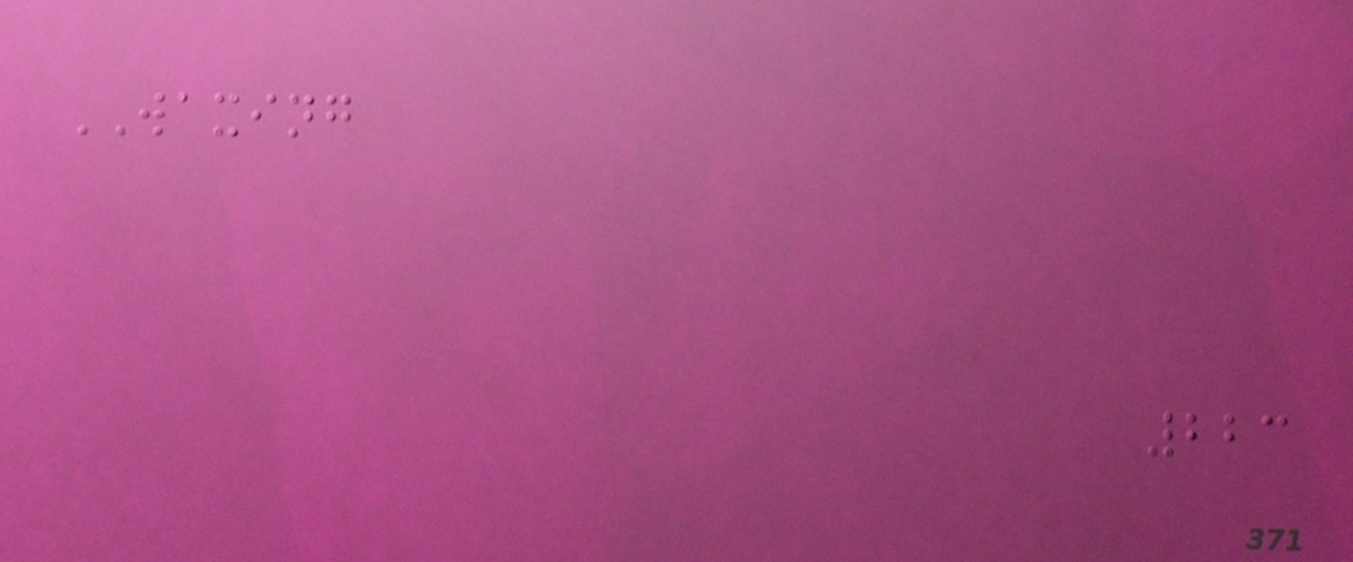WAXING
223
